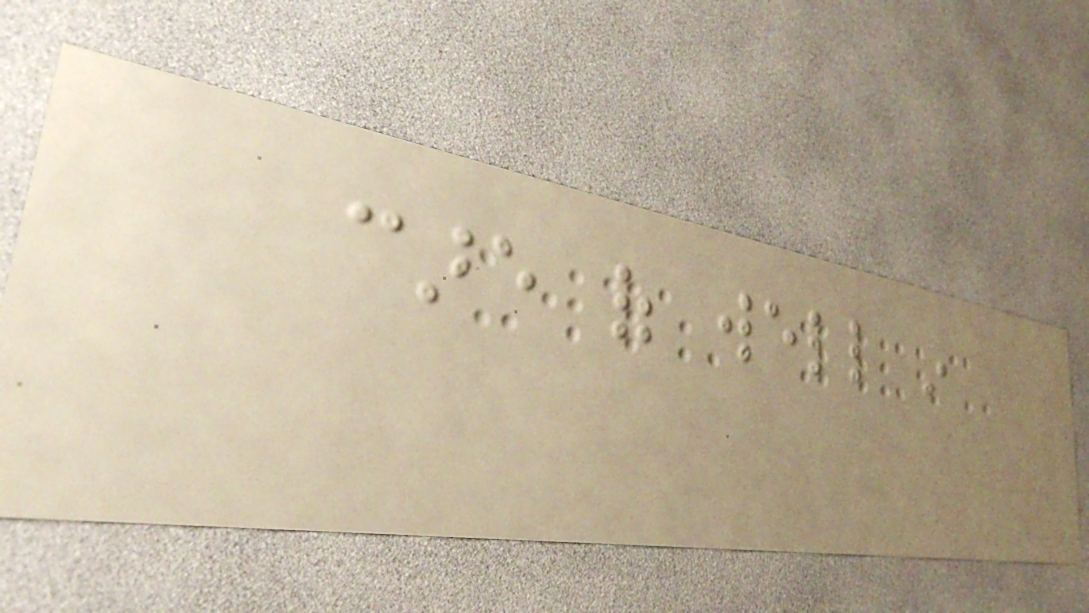care of well in
